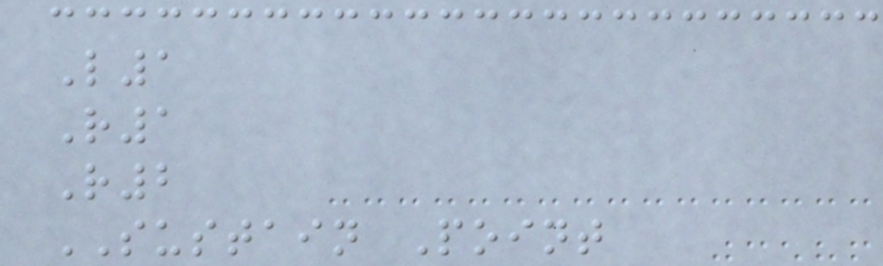L1
R1
R2
SUSTAIN Point
